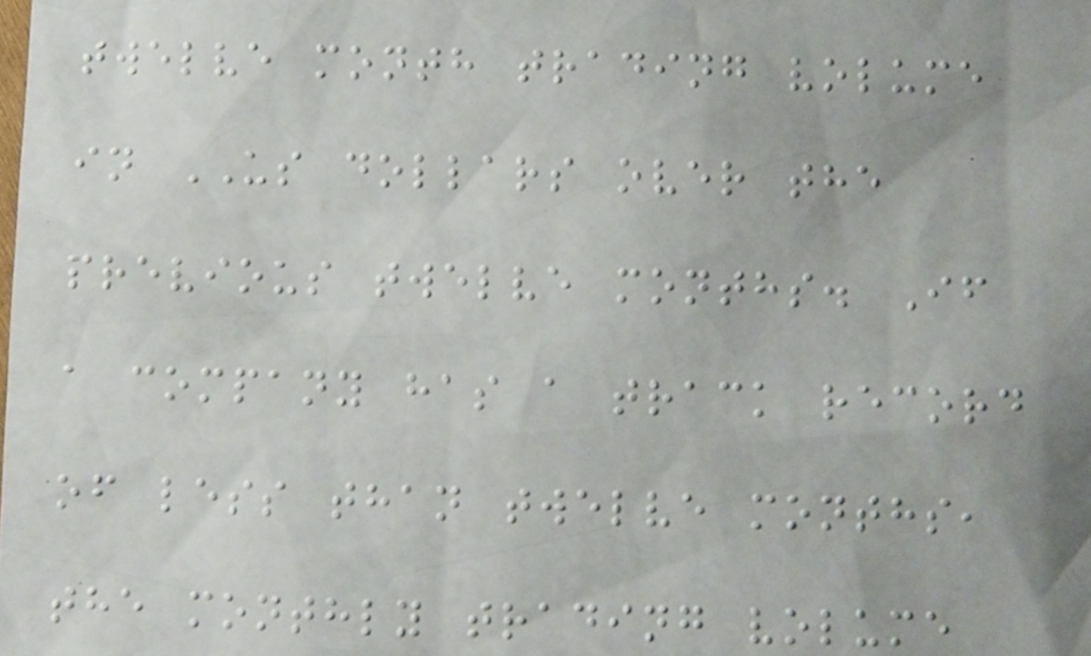twelve month trading volume
in US dollars over the
previous twelve months. If
a company has a track record
of less than twelve months,
the monthly trading volume
